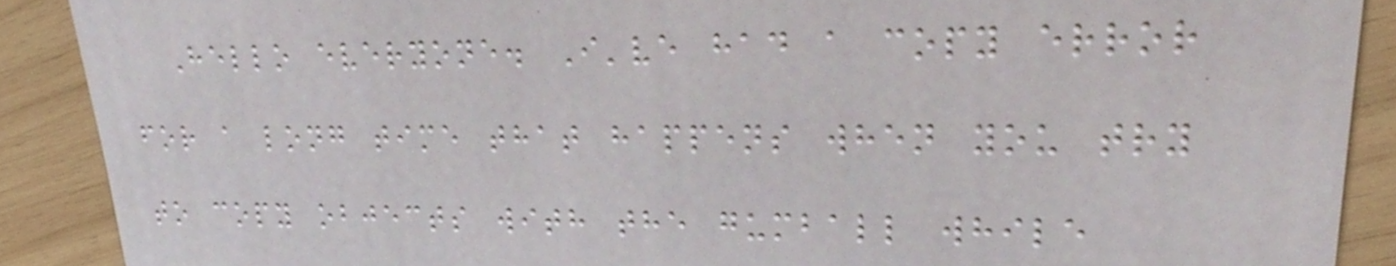Hello everyone. I've had a copy error
for a long time that happens when you try
to copy objects with the gumball while
